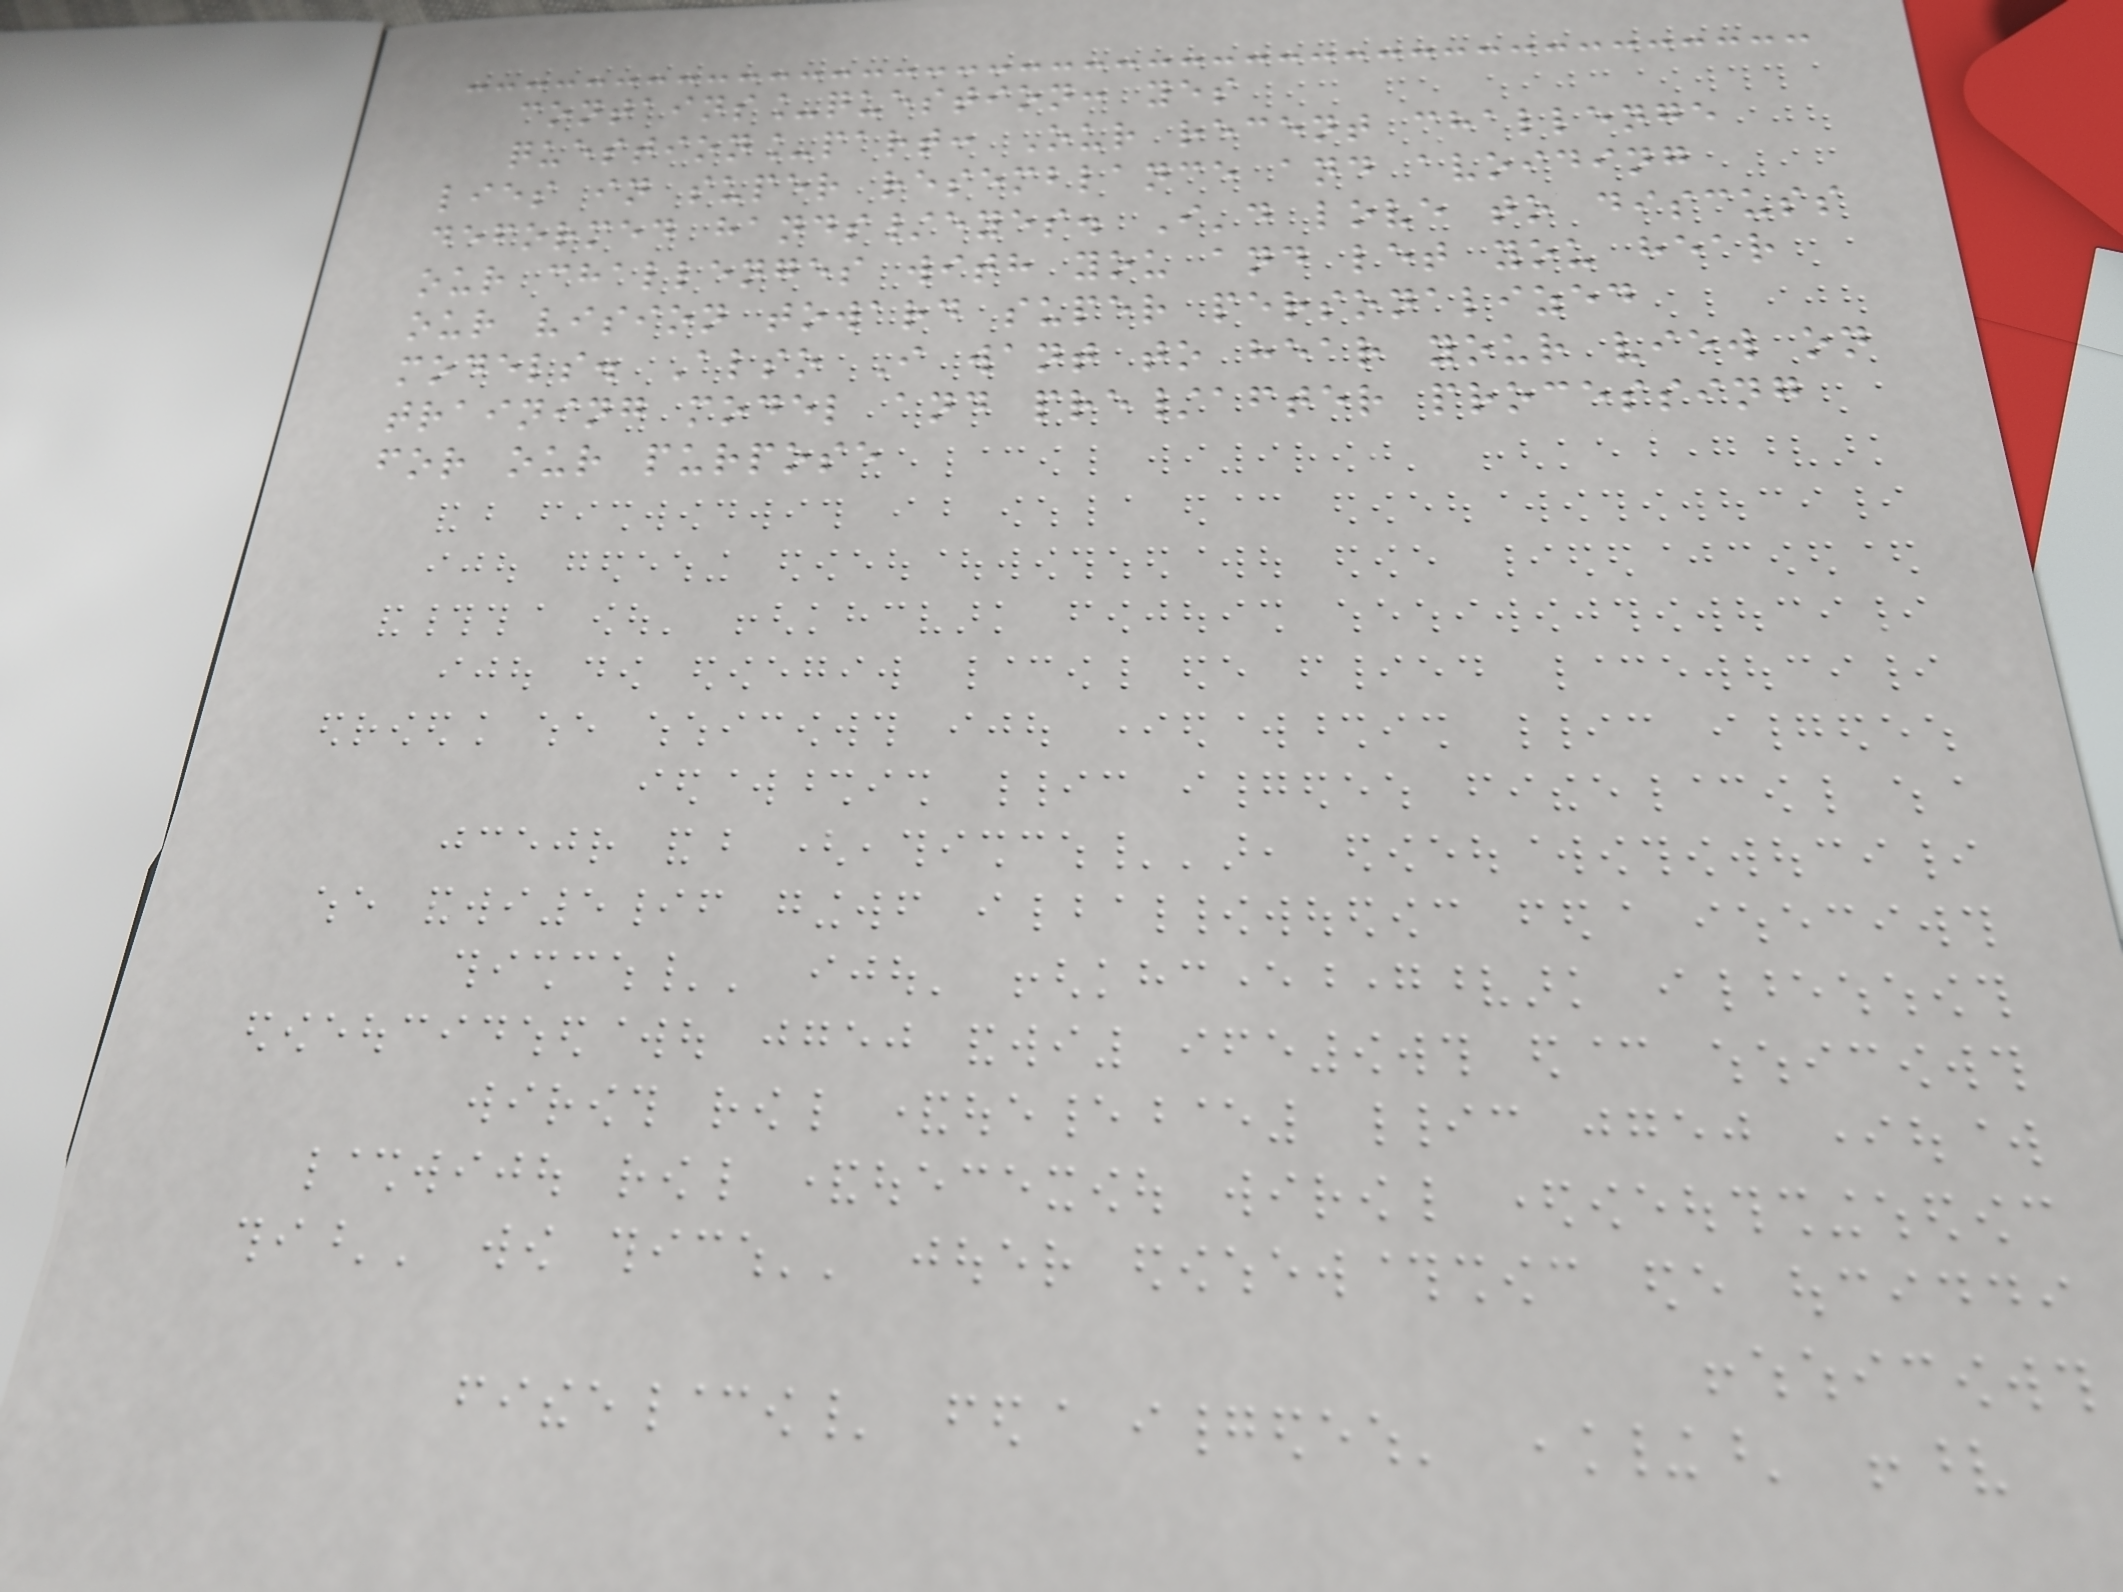contains_question: yes
question_part: Our recent challenge
lies in super resemblance and avoiding
deformed hands/eyes. I'd love to discuss
our challenges with you and let you hear
our vision toward super personalized
models. Also I want to hear your view on
training model and pre/after processing
for our purpose
